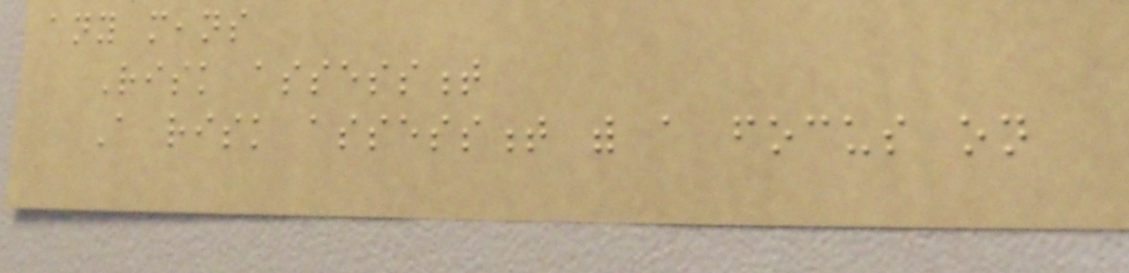any means
Risk assessment
A risk assessment with a focus on
